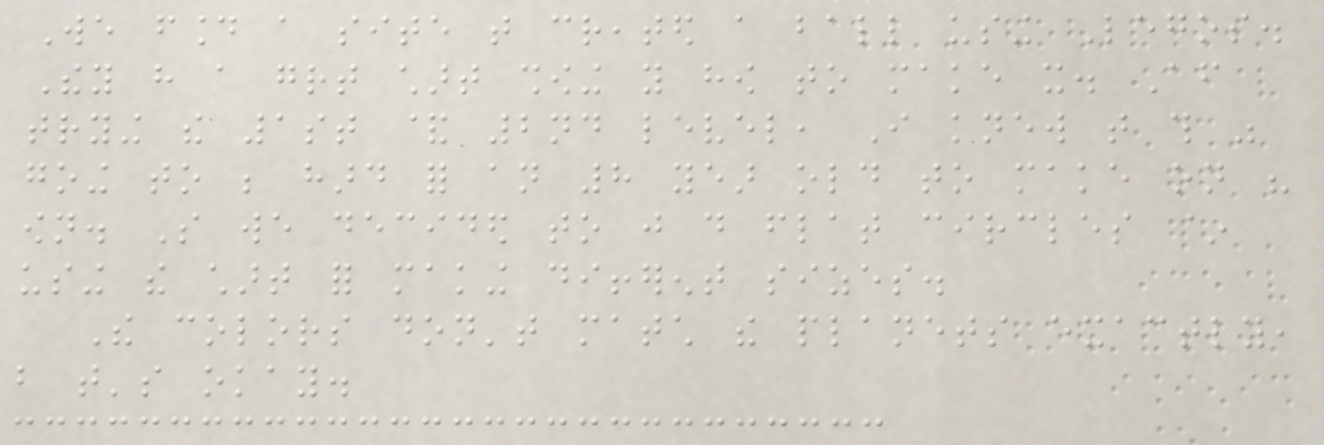We found a site that created a ball using Legos.
They have a great chart showing you how to make it. After
trying the 1st & 2nd level, I knew that this was
going to be hard for an 8 year old to make on his
own. So we decided to just do flat circles ~
using the chart for making different sizes.
The colors don't match the planets exactly,
but that's okay.
